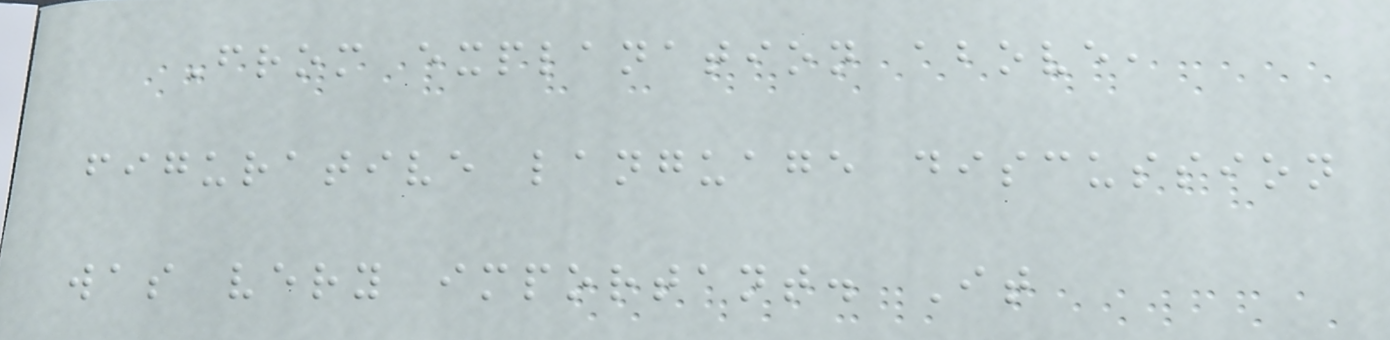From explanation above,
figurative language discussion
was very important. It
